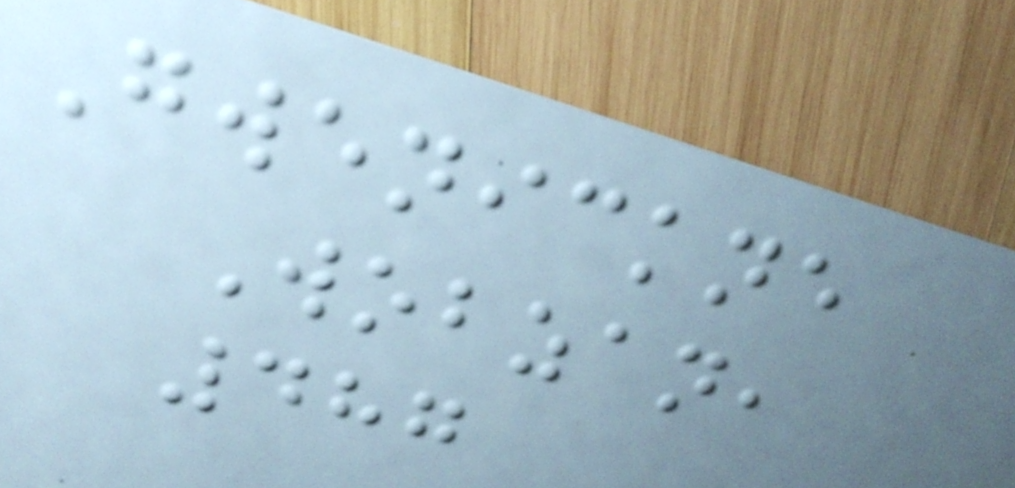Gwenickne
Wobzan,
487
